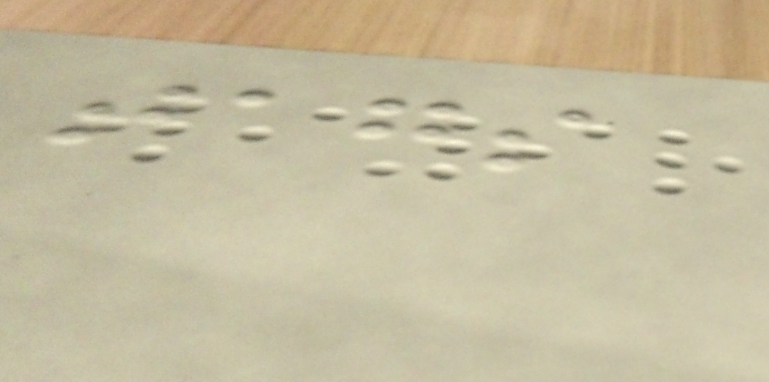tags
